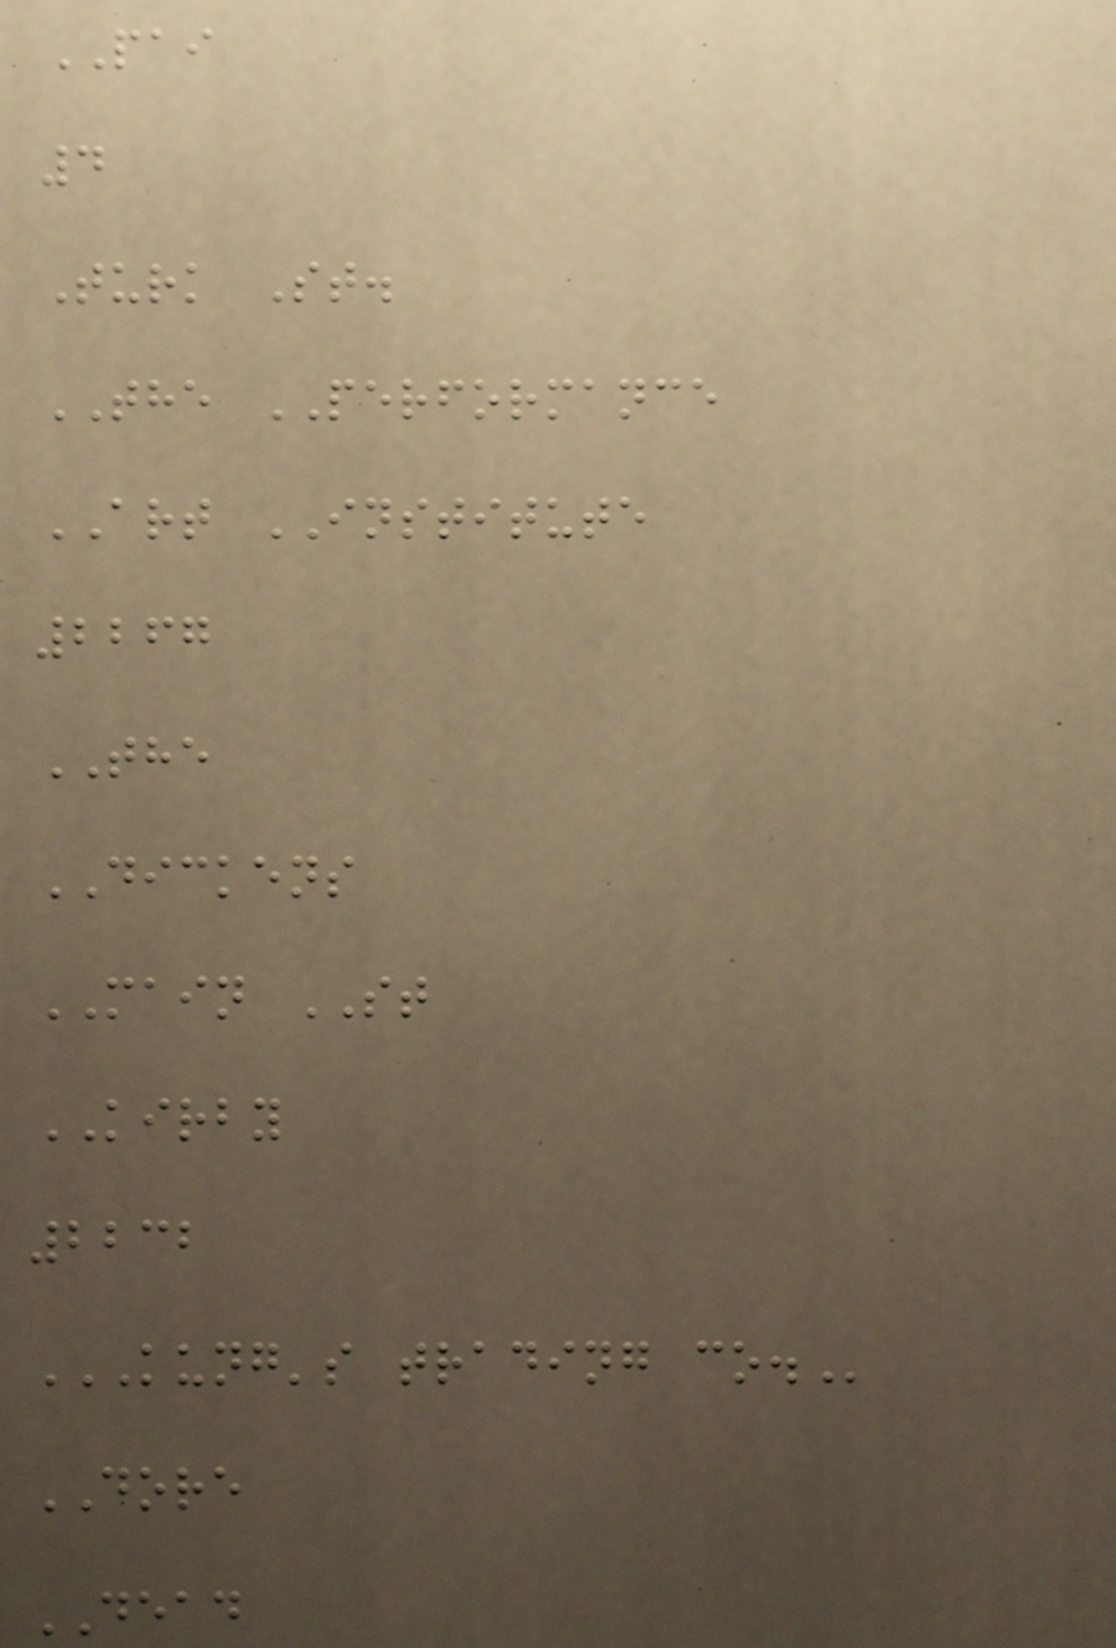PAI
4
Turk St.
THE PERFORMANCE
ART INSTITUTE
2267
THE
DICKENS
MAIN ST
KIRBY
2232
KUNG'S TRADING CO.
DORE
DEAD
